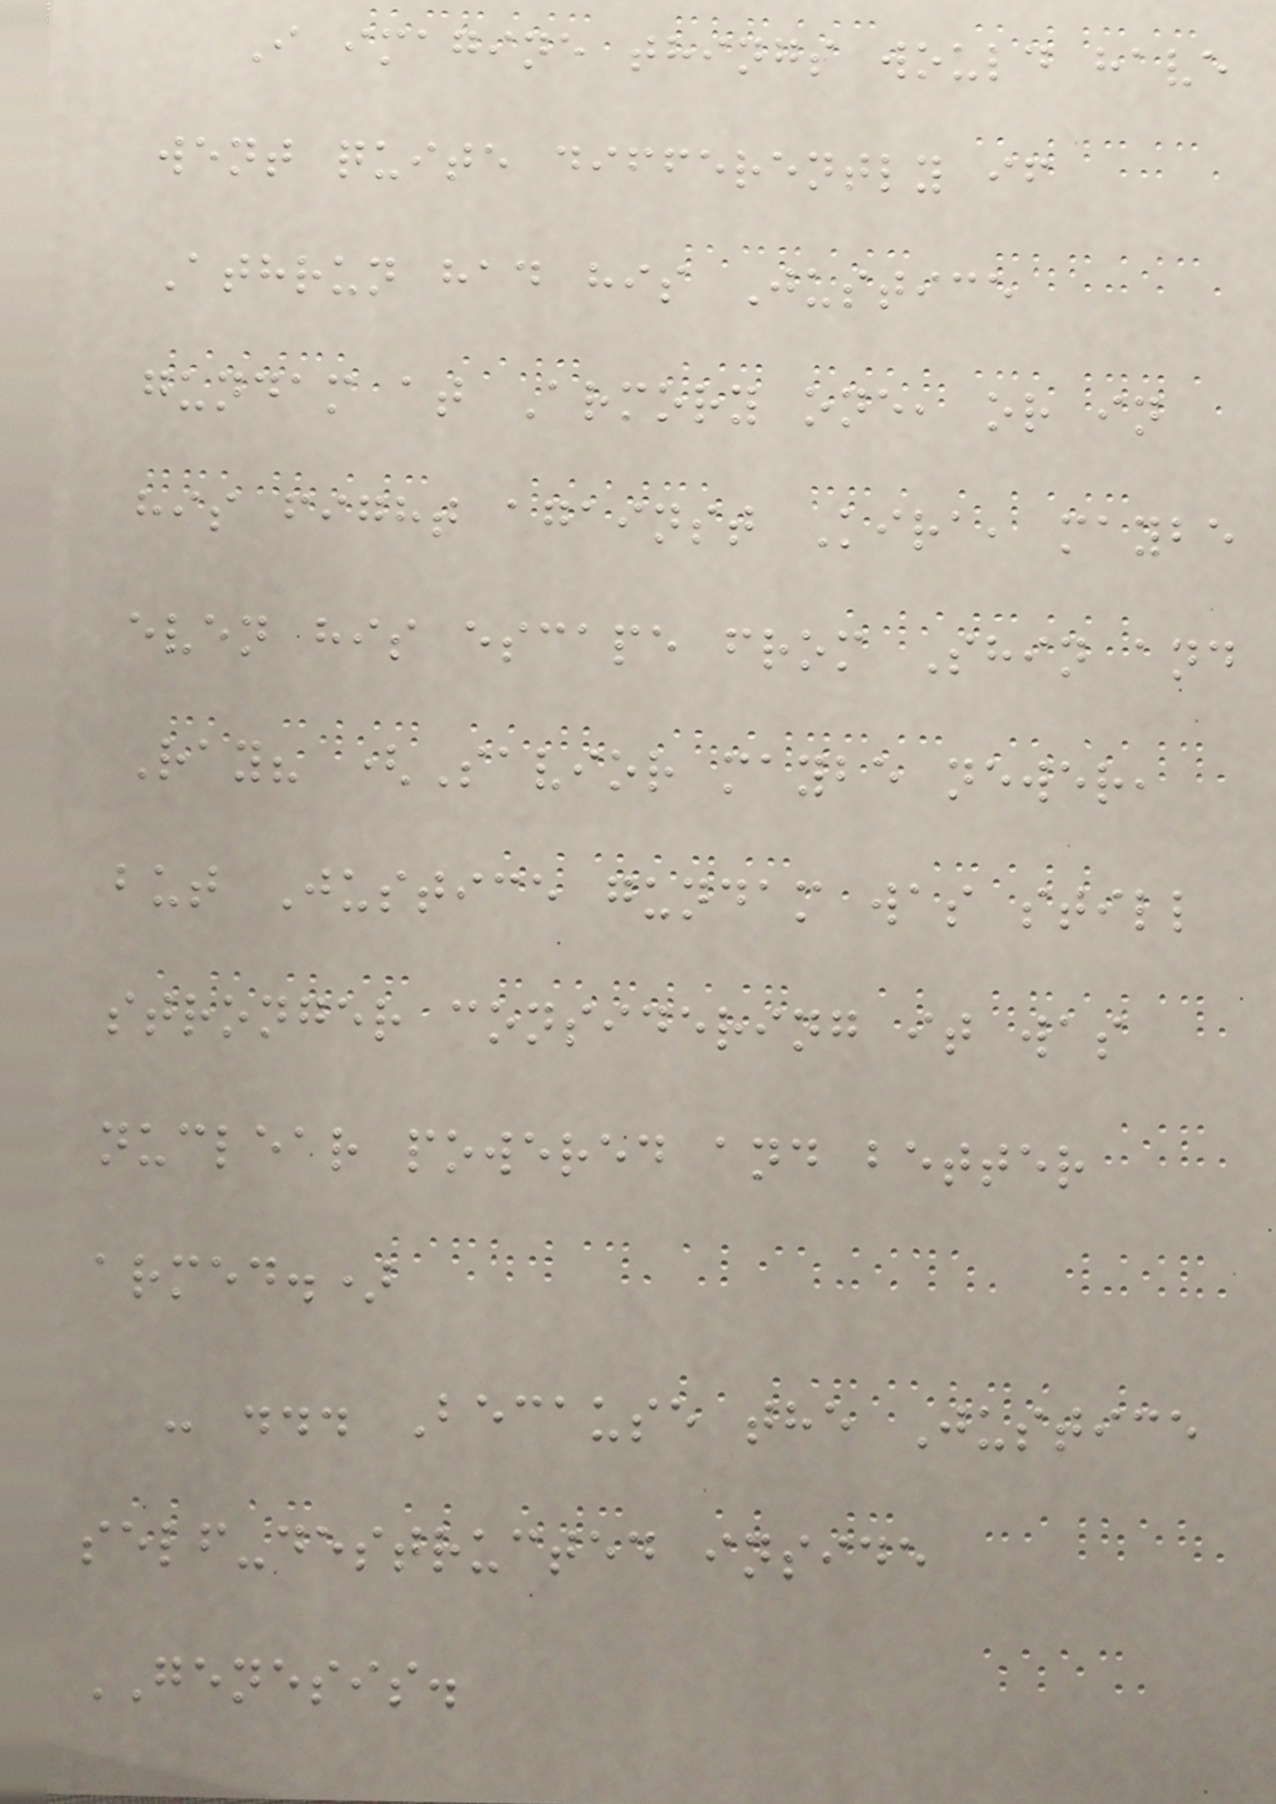I imagine things would have
went quite differently if
Athrun had his Justice
gundam at Armory one, or in
his fight against Kira, maybe
even his escape from Shin and
Ray? (Savior maybe newer,
but Justice gundam was still
stronger considering it was
nuclear powered and better
armed.)
- ... Because the Justice
self-destructed inside
GENESIS.
